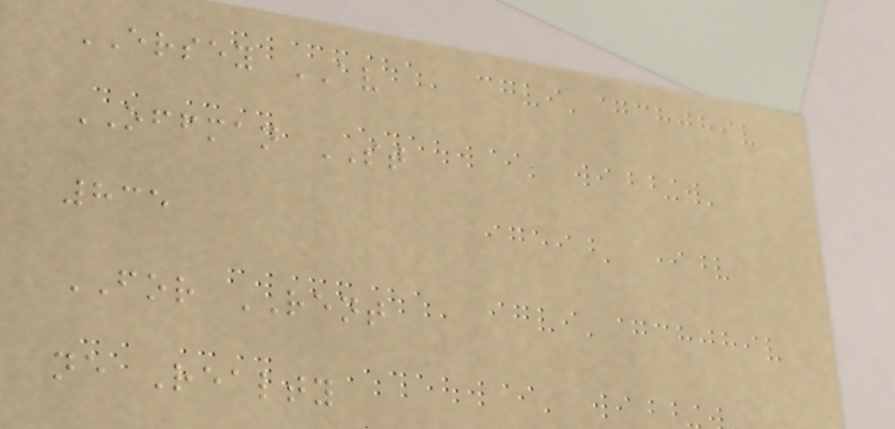ERSEY AV
OFFMAN ST
835
FOR RENT
ne Realty
